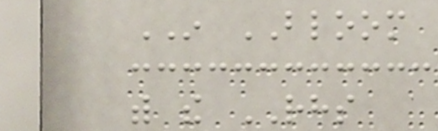IN BLOOM
with the RHS
